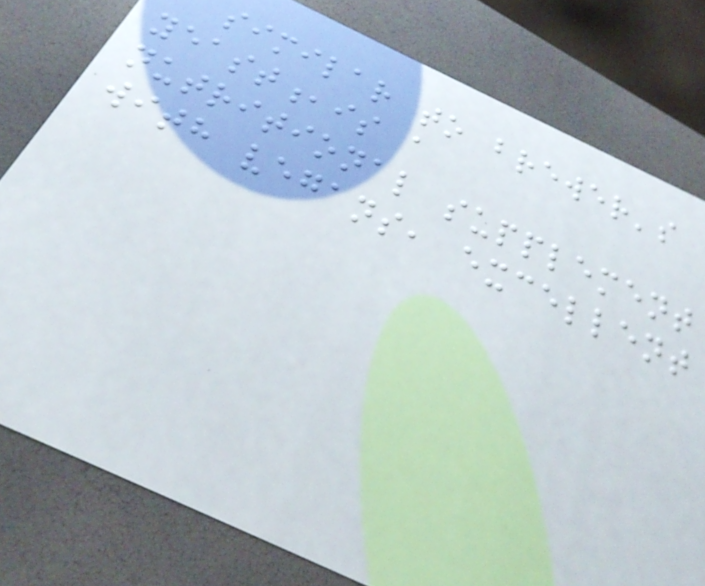similar to brewer's
yeast,is a
nutritional supplement
with vegans, excellent
